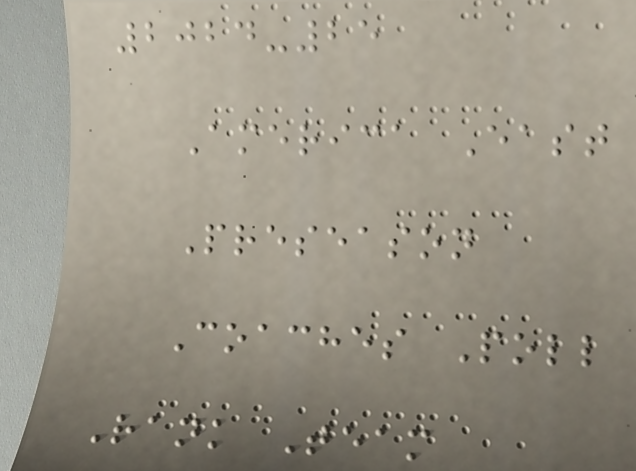2024-25
America East
Preseason
Coaches Poll
Rank Team
